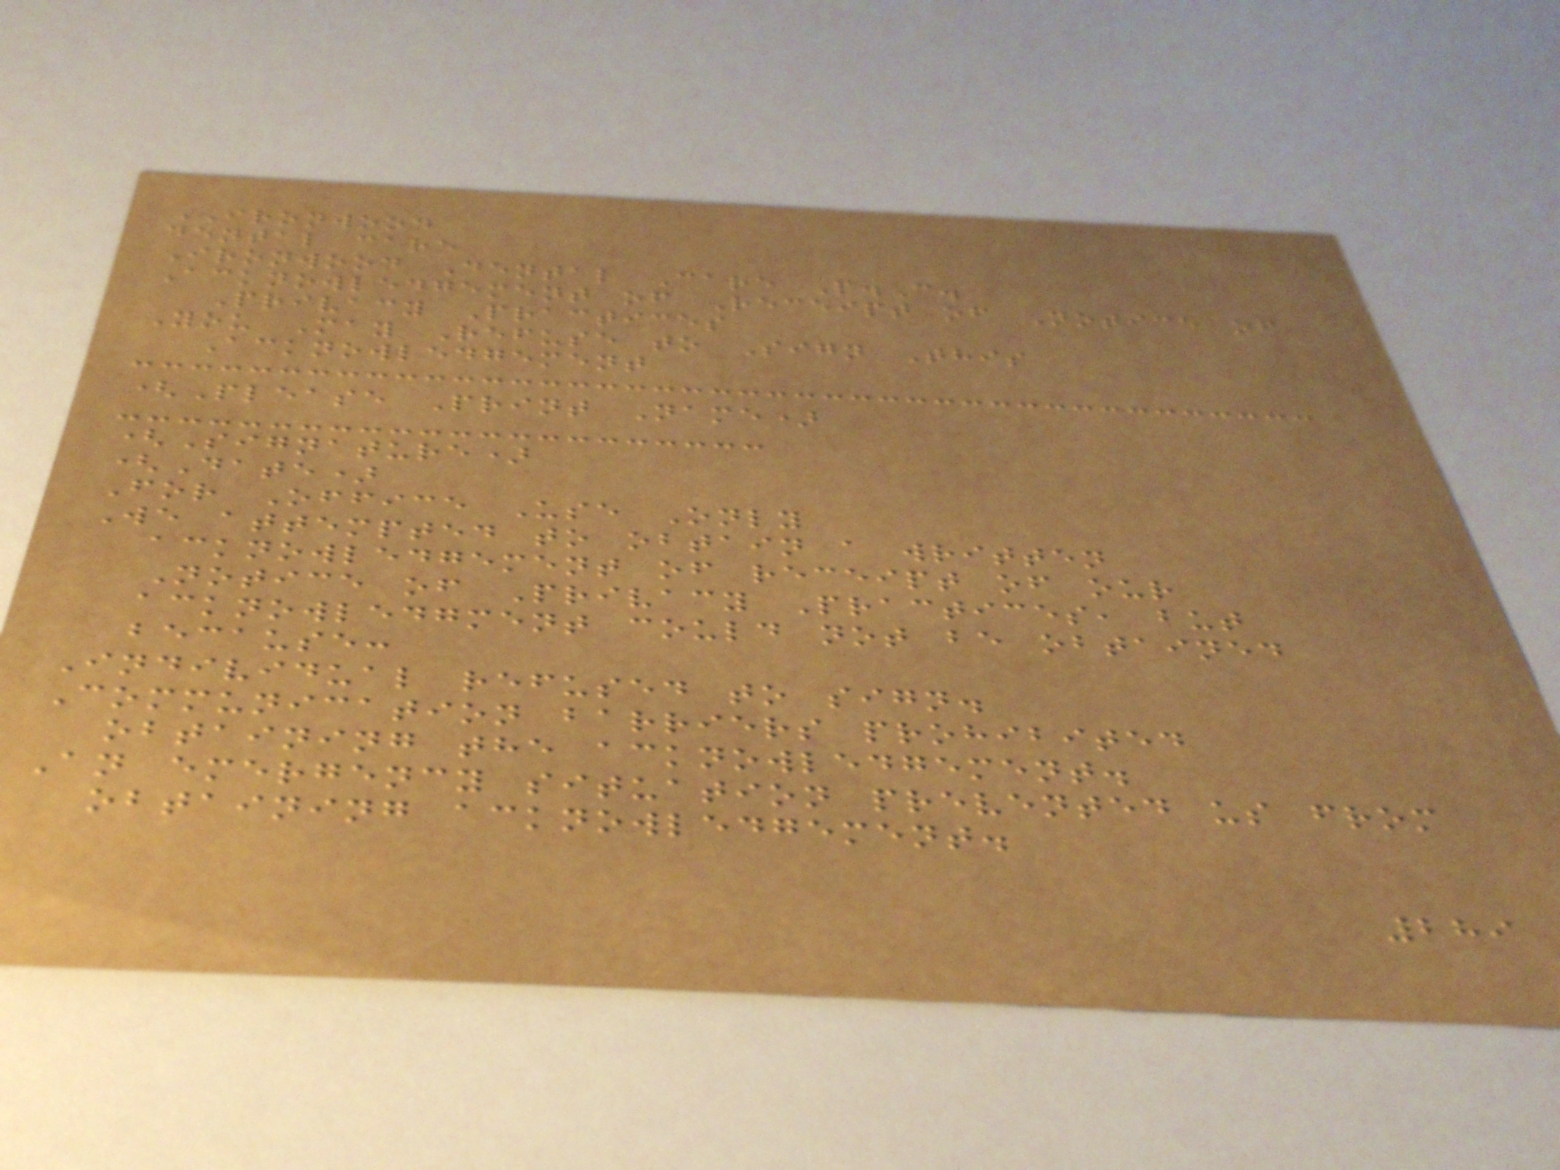IRONWOOD
dental care
Ironwood Dental Care P.C.
Acknowledgement of Receipt of Notice of
Privacy Practices
You May Refuse to Sign This
Acknowledgement
(Please Print Name)
(Signature)
(Date)
For Office Use Only
We attempted to obtain a written
acknowledgement of receipt of our
Notice of Privacy Practices, but
acknowledgment could not be obtained
because:
Individual refused to sign.
Communication barriers prohibited
obtaining the acknowledgement.
An emergency situation prevented us from
obtaining acknowledgement.
289
